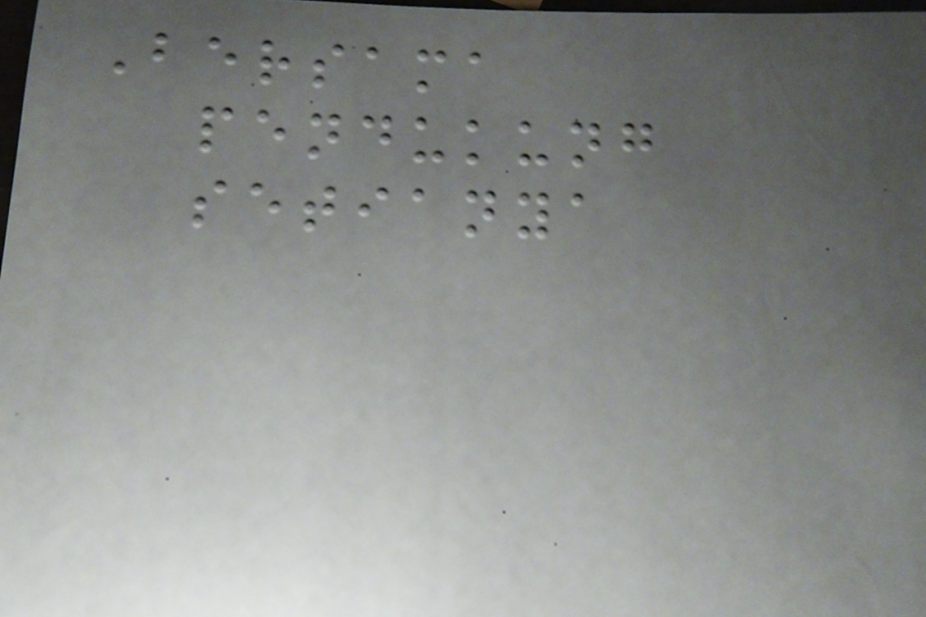Bersama
pendukung
setianya
